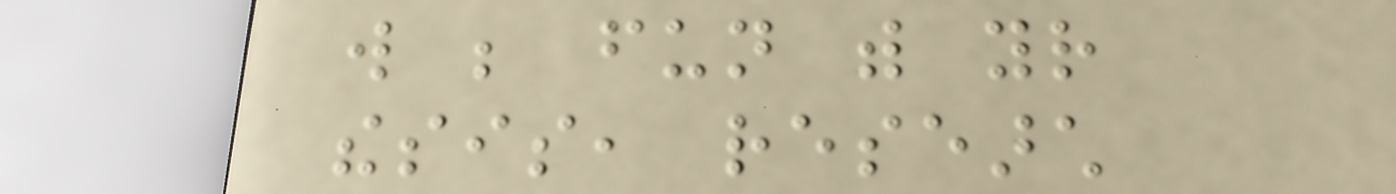will be fun with your
thesis, research
